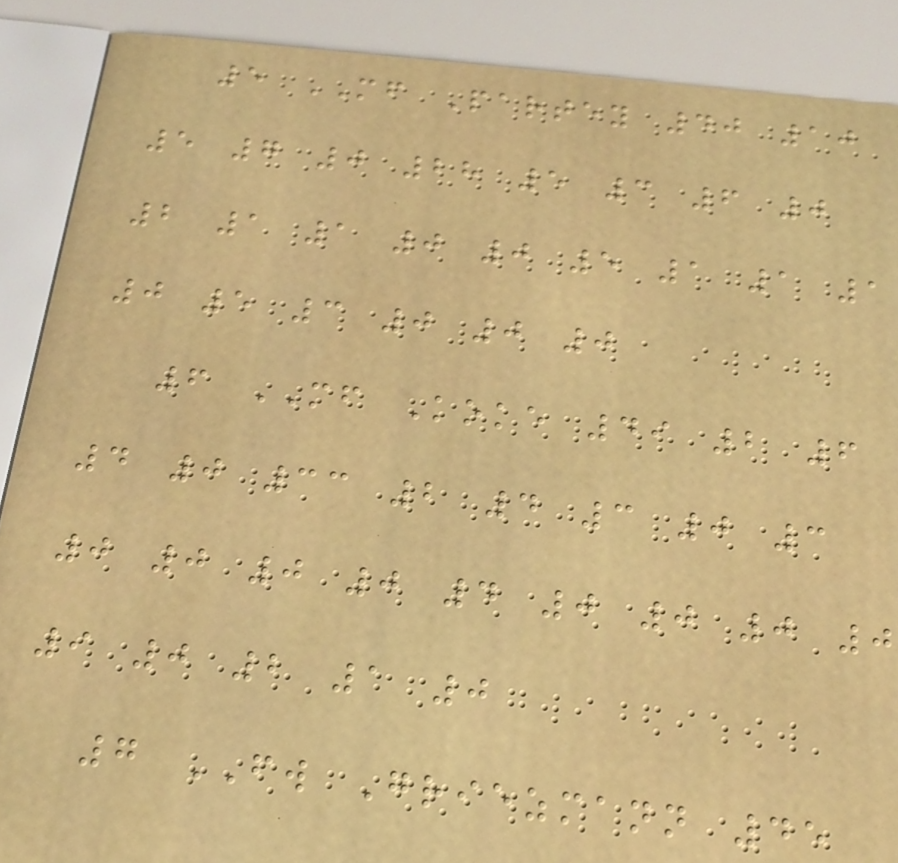5 MF Partey 40 10
5 7 0 28 5 3 6 0
2 1 1 0 0 5 1 1 1
0 5 3 0 0 0
6 MF Koke 49 2 6
4 0 33 2 4 3 0 3
0 0 0 0 4 0 0 0 0
9 0 2 1 0
7 FW Griezmann 45
